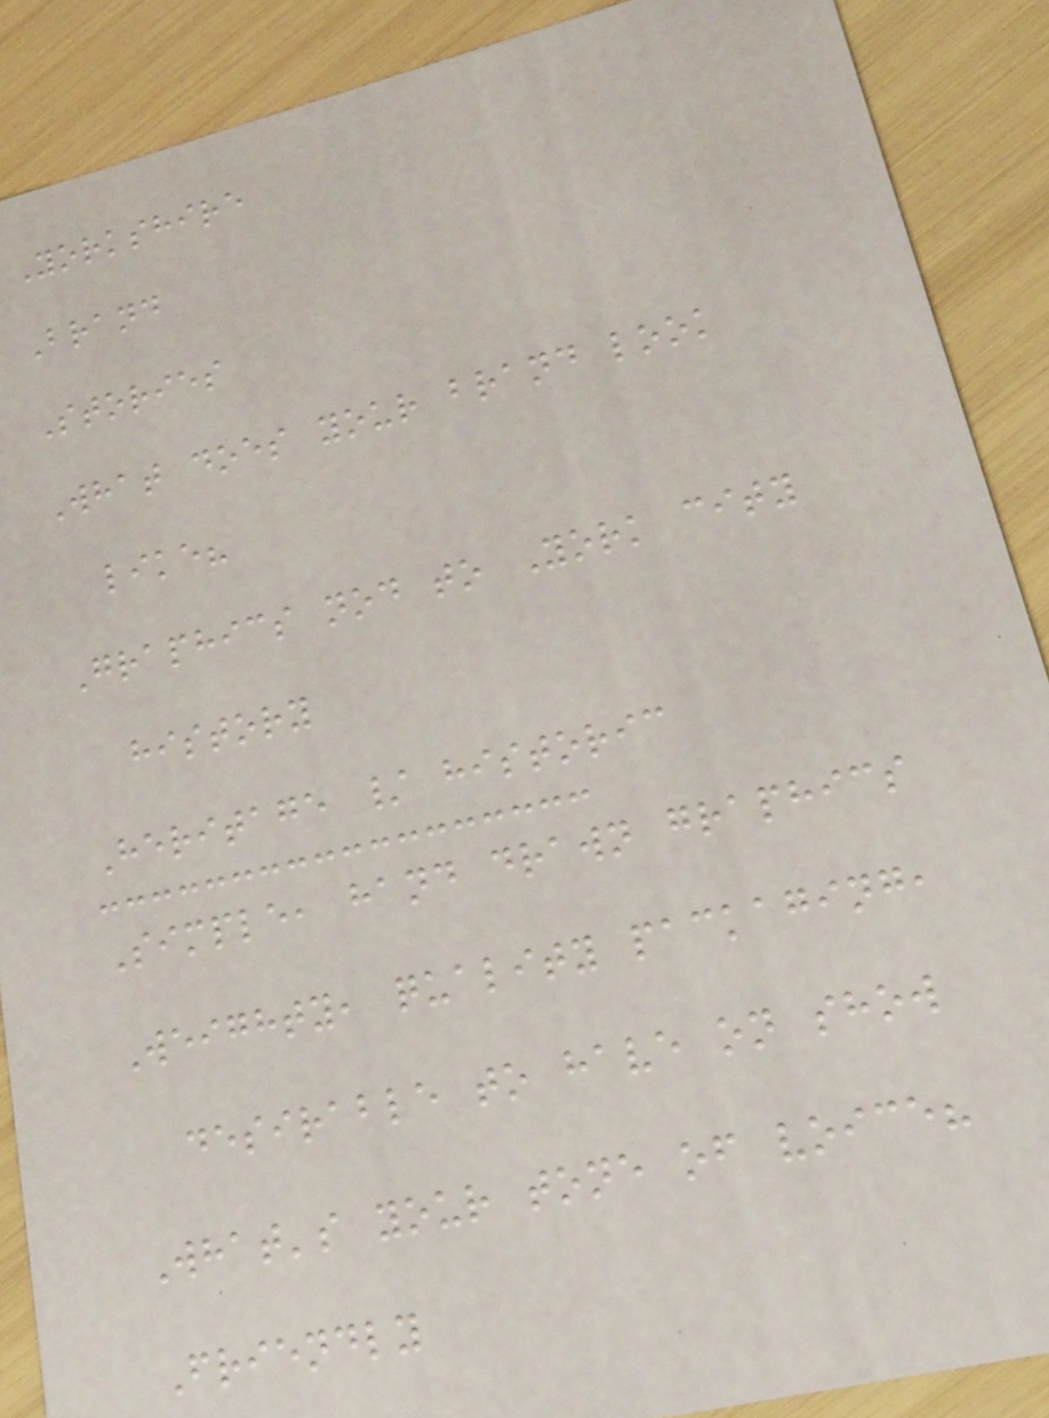Yorkshire
Brand
Stories
What does your brand look
like?
Graphics nod to York city
history
Heritage / historic
Simple, hand drawn graphics
Weighty, quality packaging,
desirable to have on show
What's your tone of voice?
Friendly
